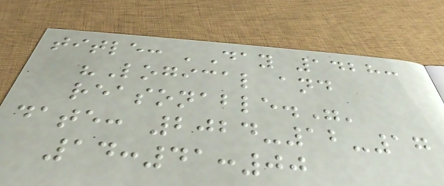title: 'Day 1428:
"Logical and
reasonable."'
date: 2024-12-17
14:41:00
